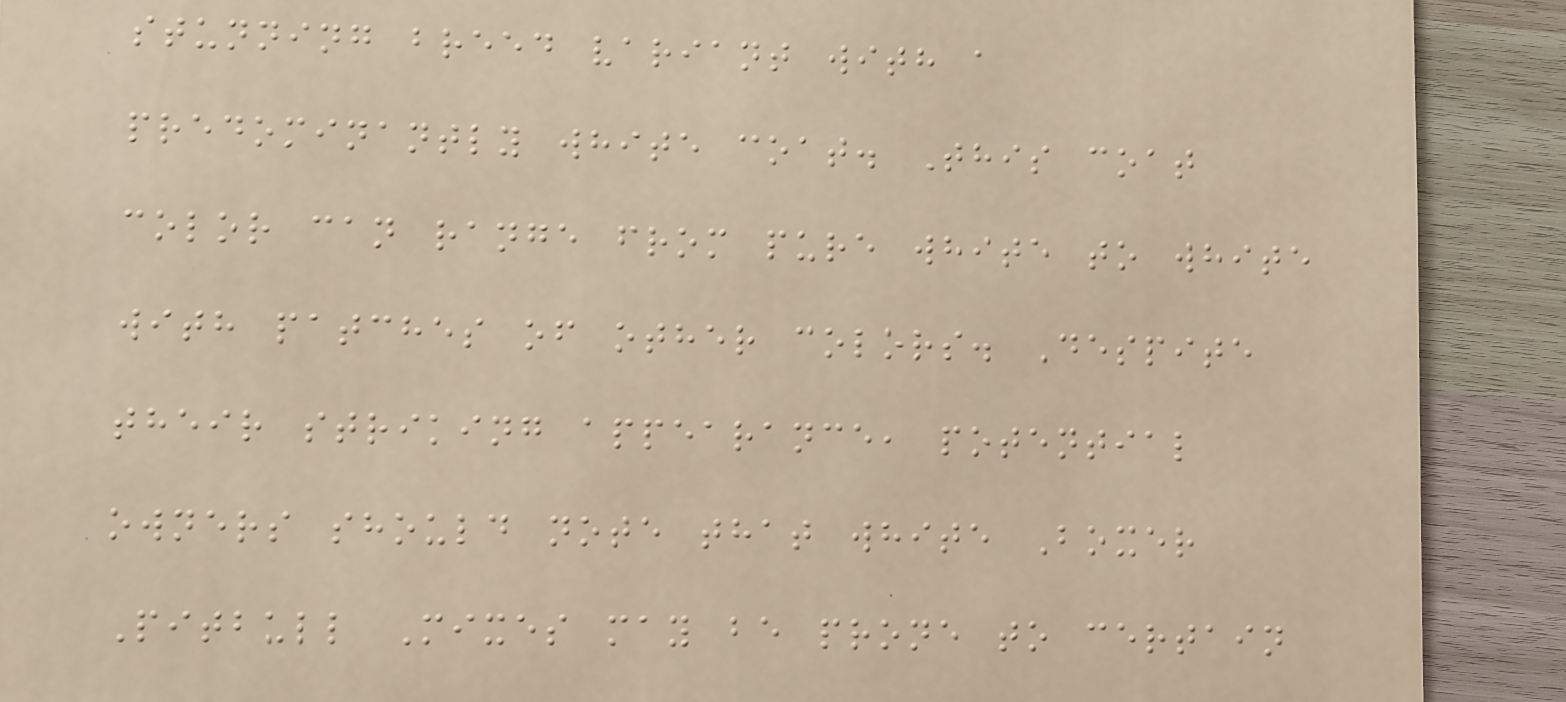stunning breed variant with a
predominantly white coat. This coat
color can range from pure white to white
with patches of other colors. Despite
their striking appearance, potential
owners should note that white Boxer
Pitbull Mixes may be prone to certain
